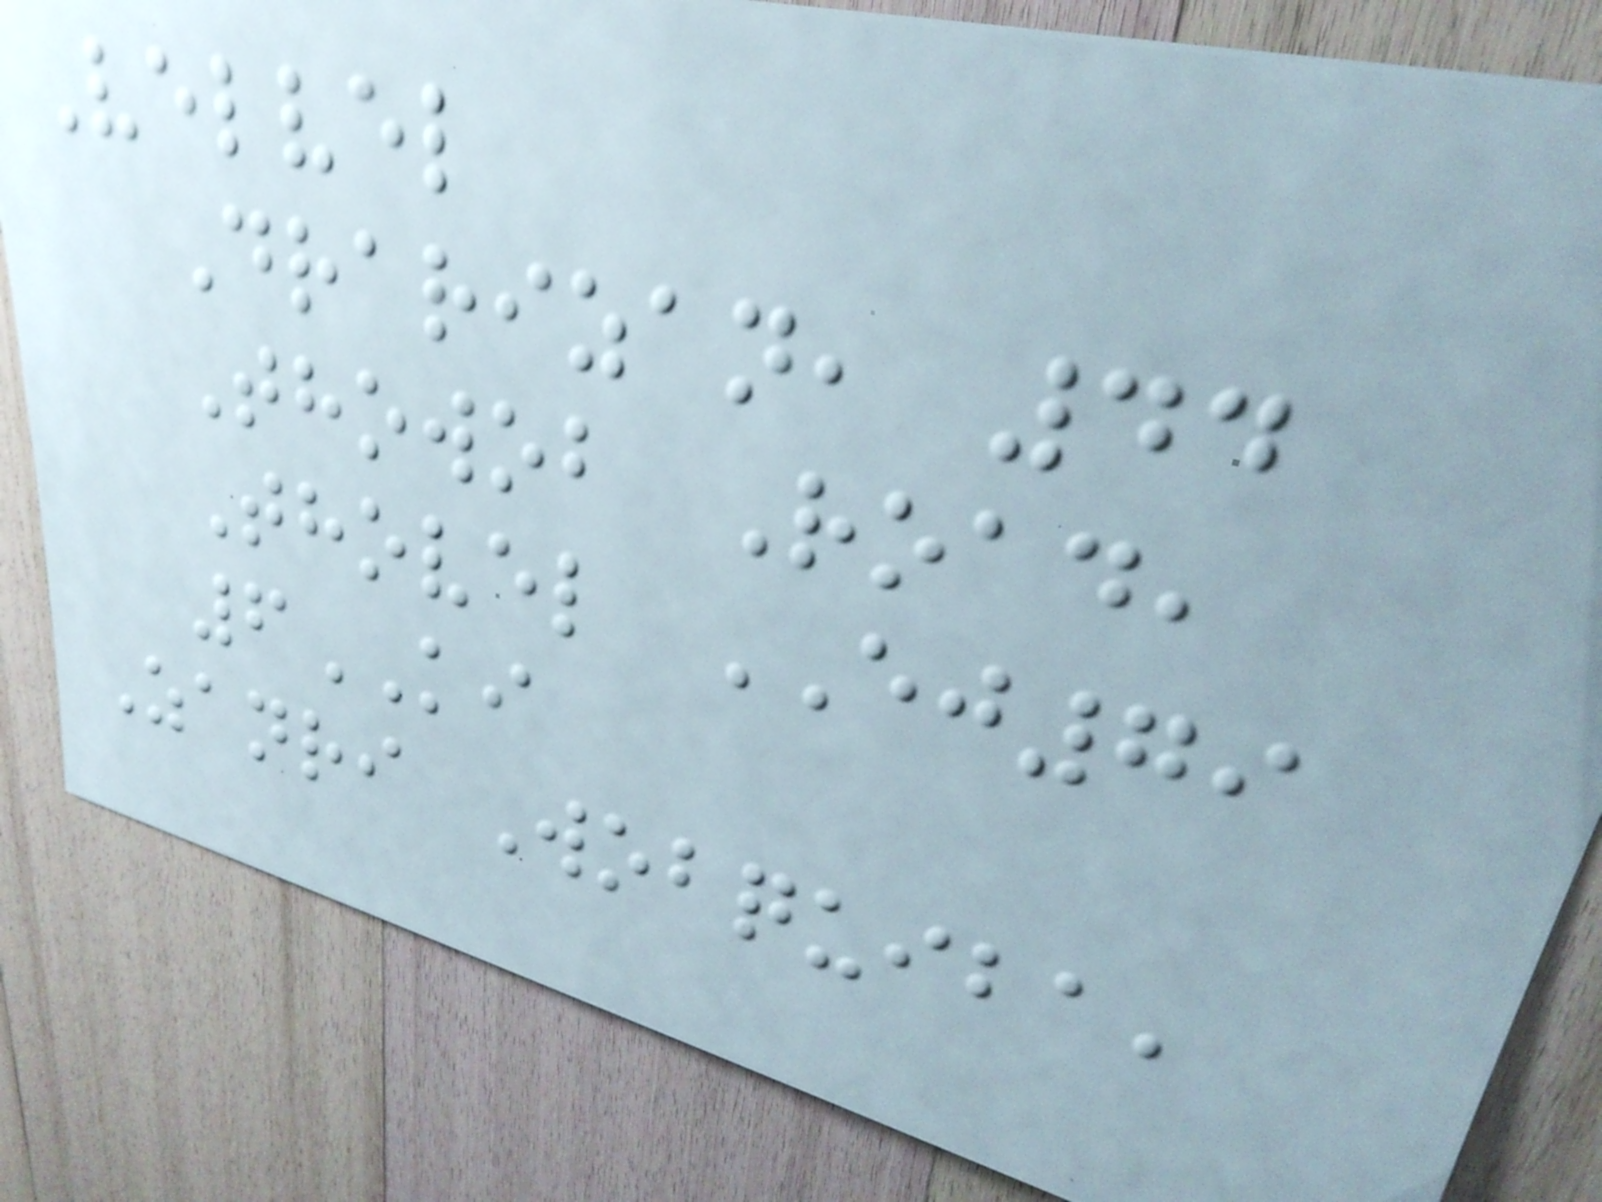Velvel
Drarizan, 44
Thowob Road,
Thovel EJ79
6KI
Zanri Wobquiba,
